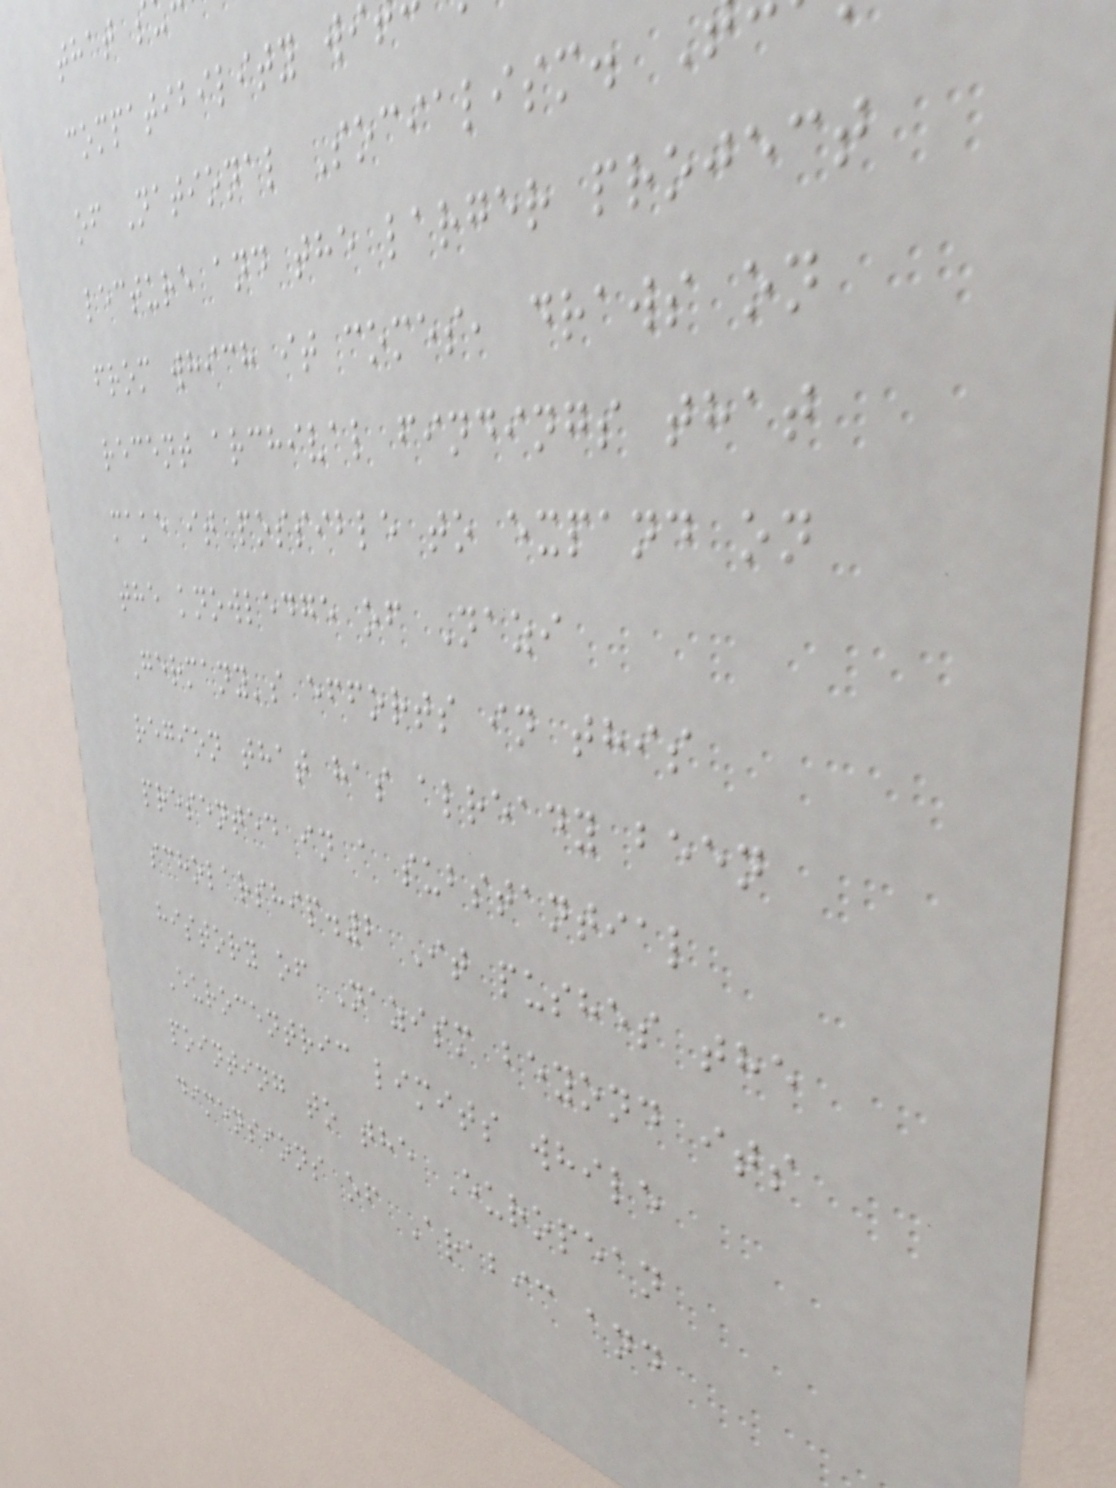that s
compatibility wi
of National Socialism.
lecture and the larger project
from which it comes, draws on
recent archival findings that
make it possible to expand on
the knowledge of Nazi
Germany's efforts in this
region that has already been
presented in a substantial
scholarship.2 It pushes the
history of Nazism beyond its
Eurocentric limits while
pointing to the European
dimensions of Arabic and
